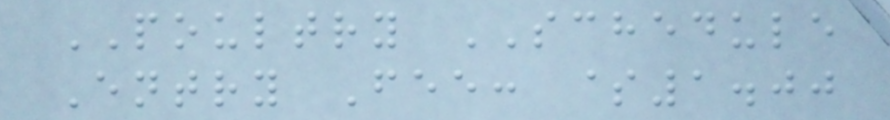POULTRY SCHEDULE
Entry Fee: $1.00
